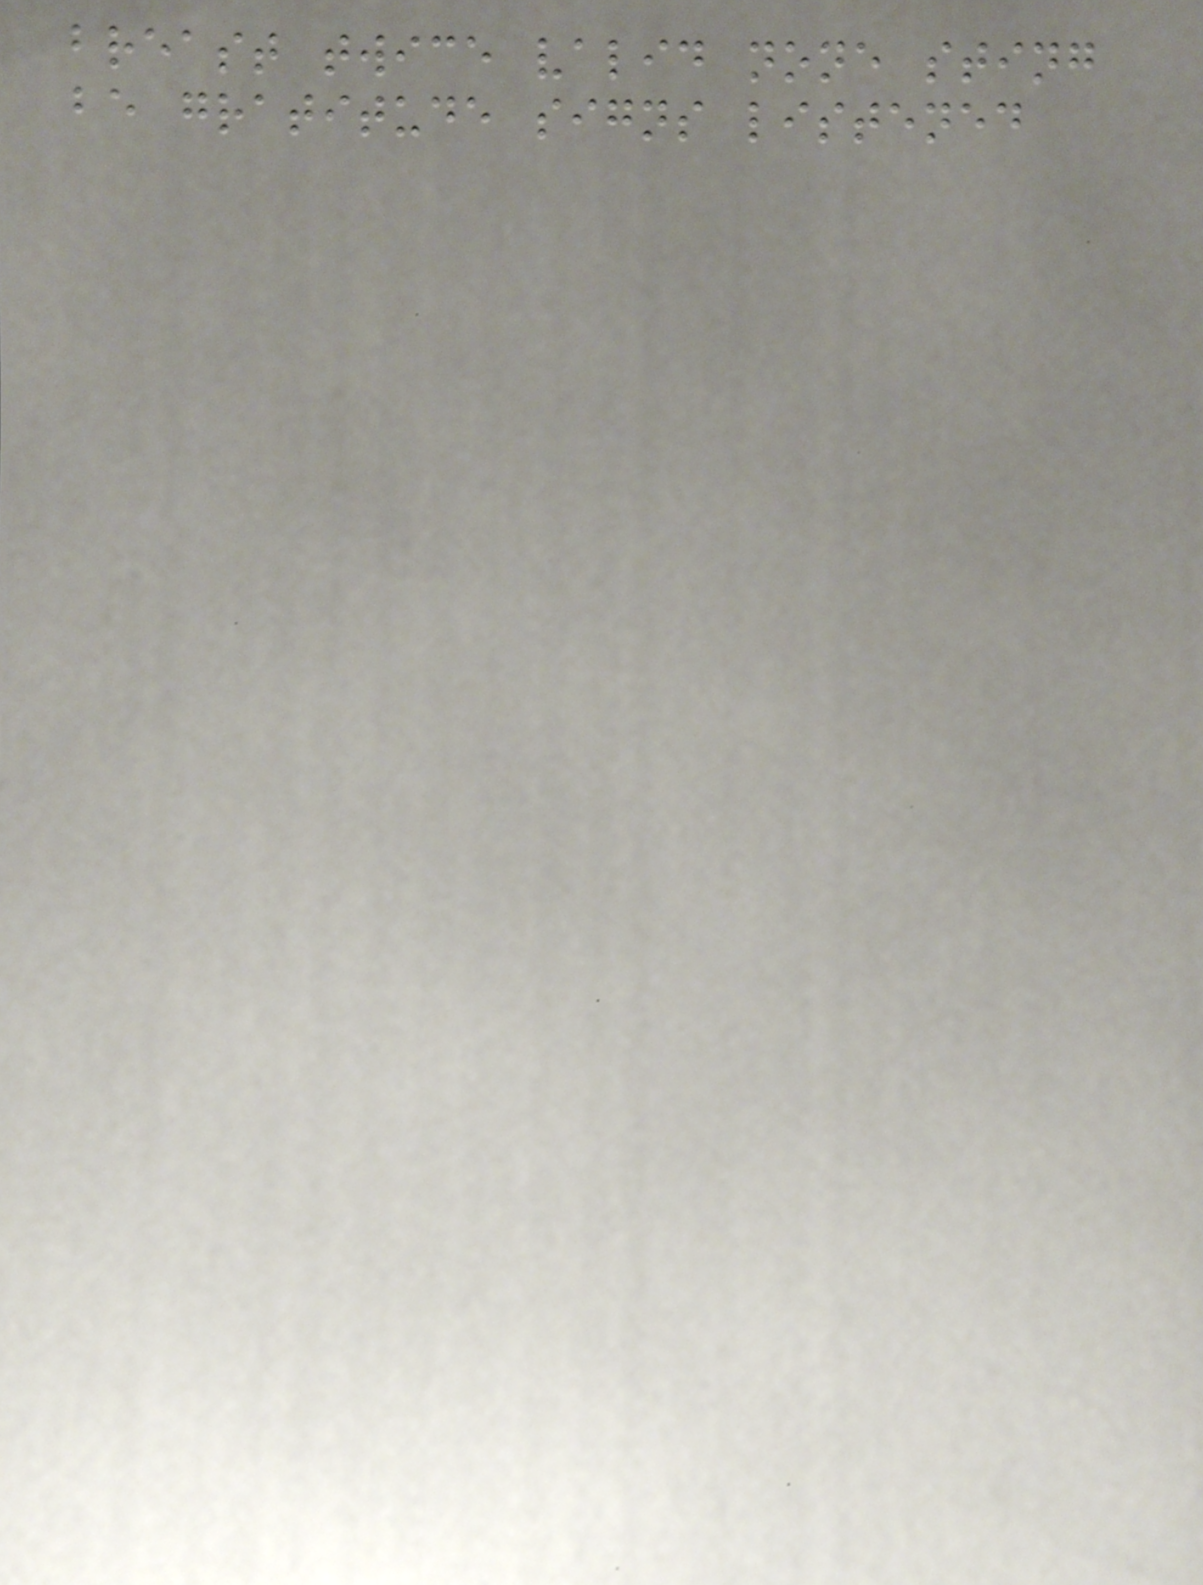breast twice valid none sting
be gratitude signs listened
